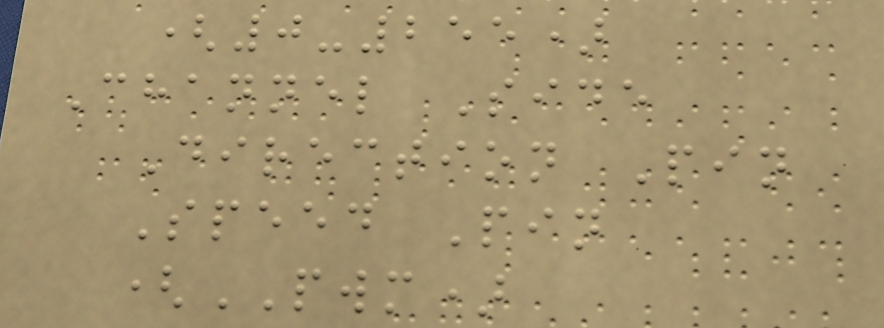(0-255)
Channel Side
Direction Pin
Speed Pin
(PWM)
